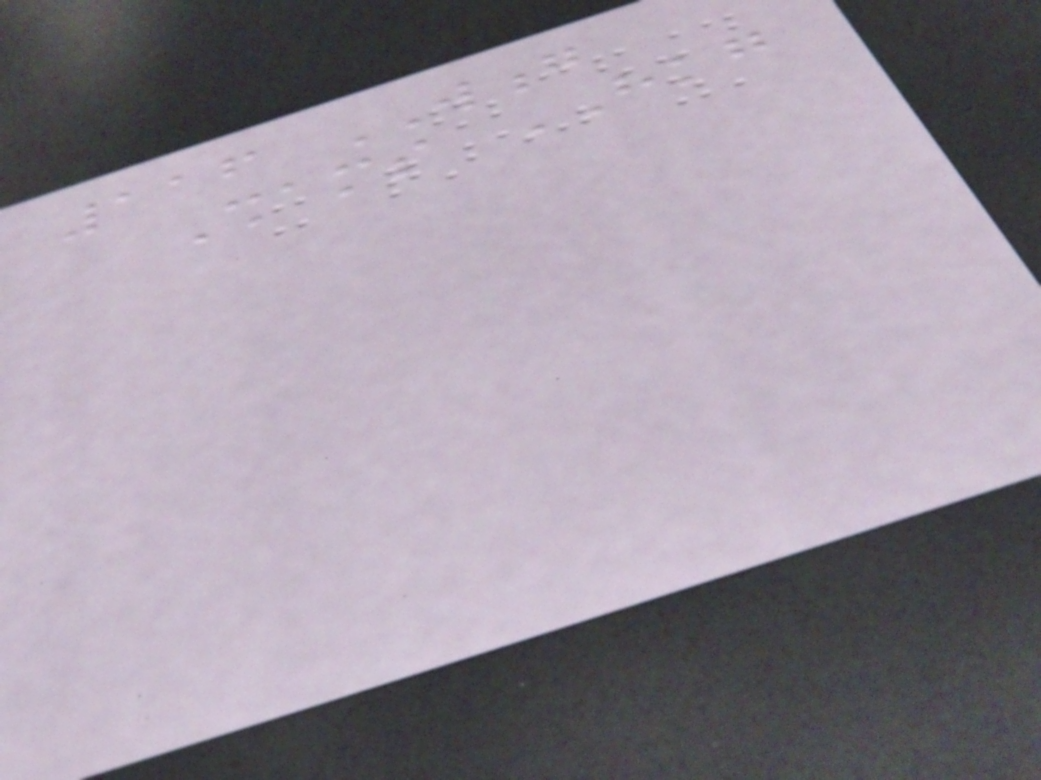116 WONG
Shams HKG
